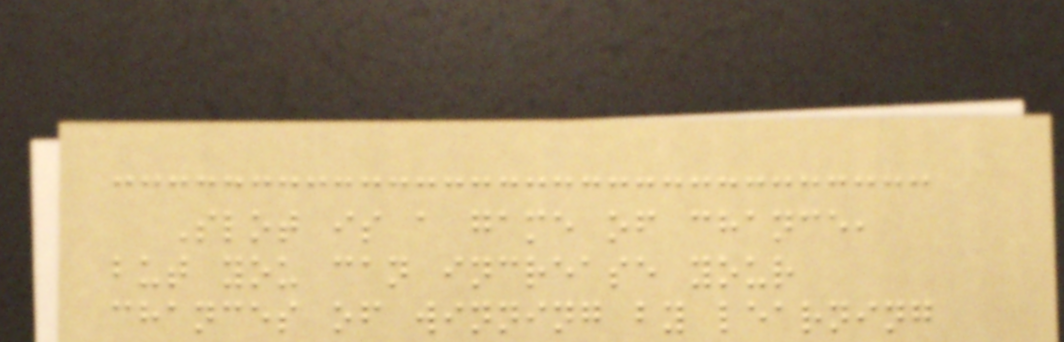Slot is a game of chance,
but you can increase your
chances of winning by learning
